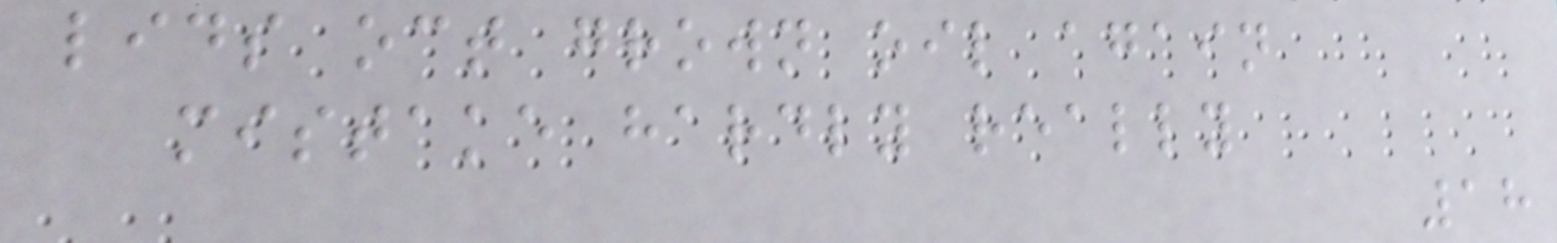lids oct grown oil again
mistake hardly really
18
